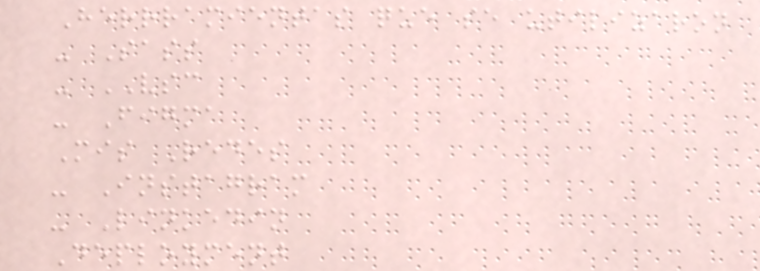Herrramientas que se utilizaron
- Sass
- VSC
- Figma
Mis Redes
- Instagram
- Linkedin
Deployment
